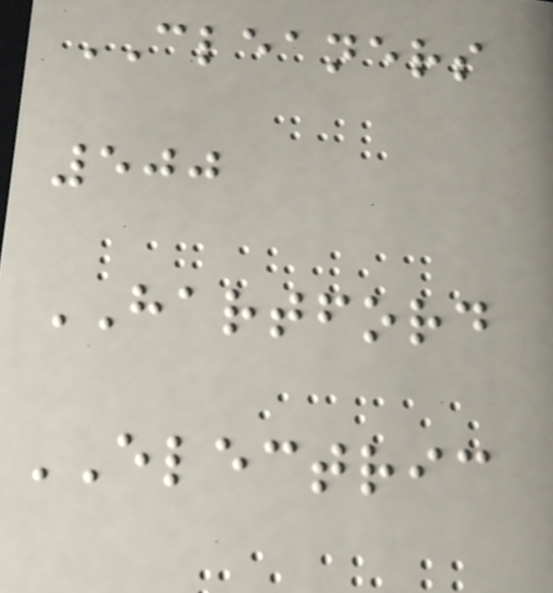CLEANERS
500
HARTFORD
ELECTRIC
